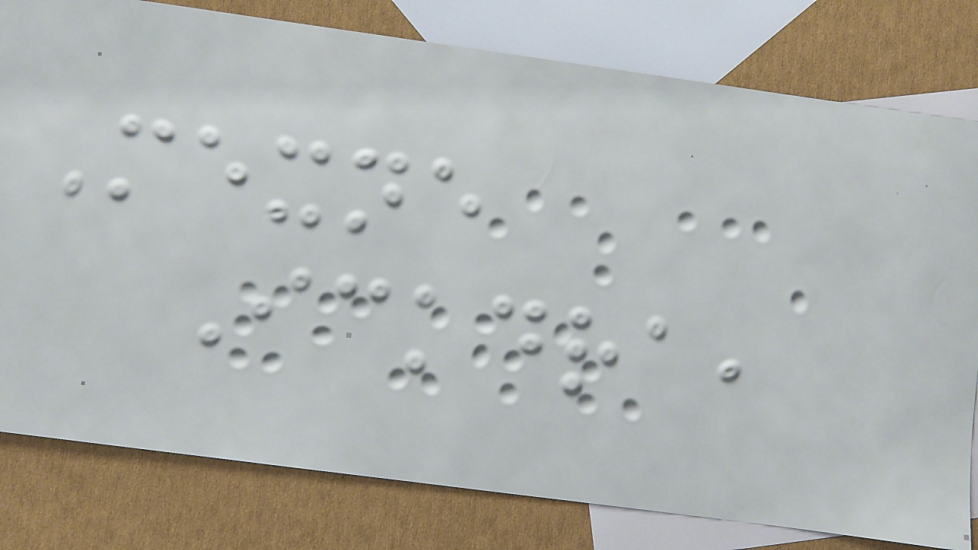Mexne
Ickdra,
